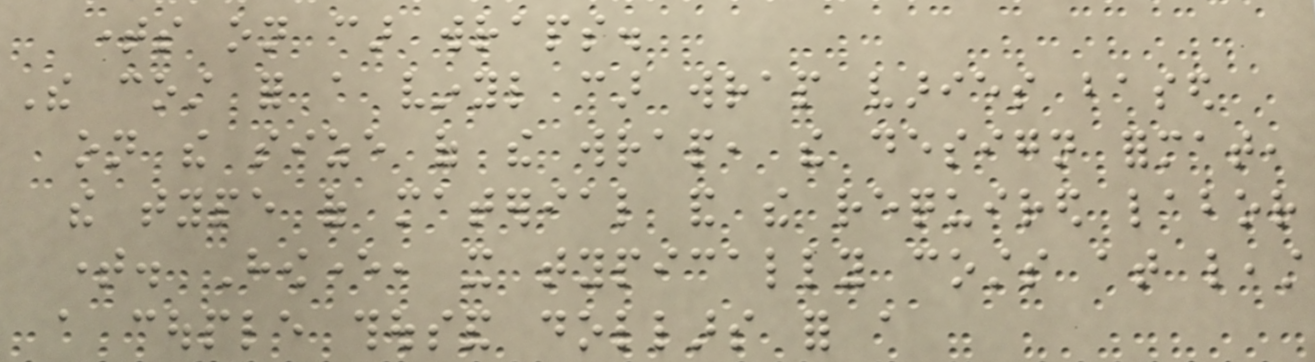times on car wraps.
The cost for a vinyl car wrap varies based
on the size of the wrap, the design format,
the type of material and the required labor
time. However, it typically costs at least
a couple thousand dollars for a
